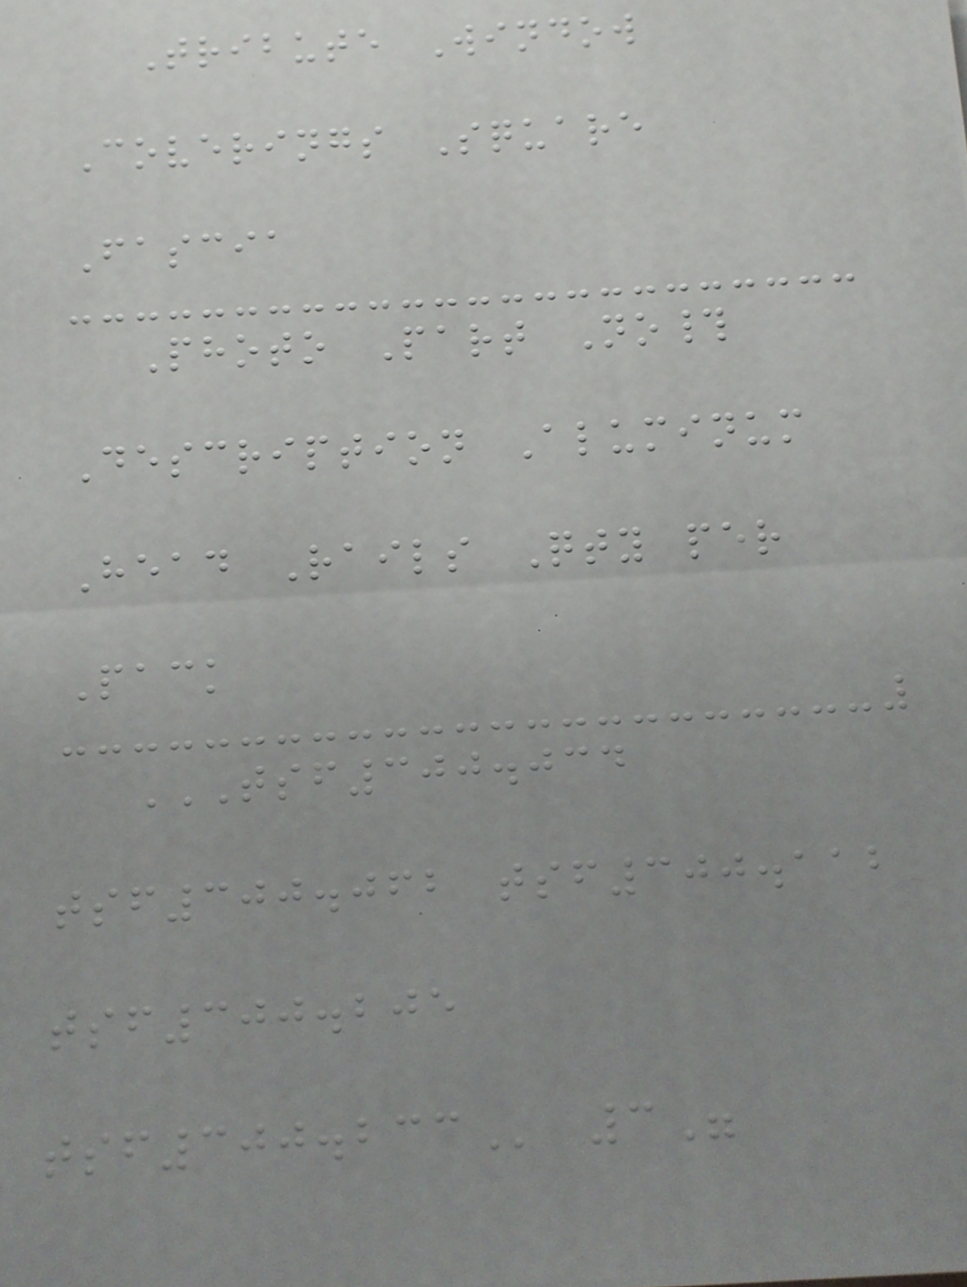Tribute Window
Coverings Square
Fascia
Photo Part No#
Description Aluminum
Head Rails Qty per
Pack
TSF300.034
TSF300.062 TSF300.112
TSF300.205
TSF300.233 3"
